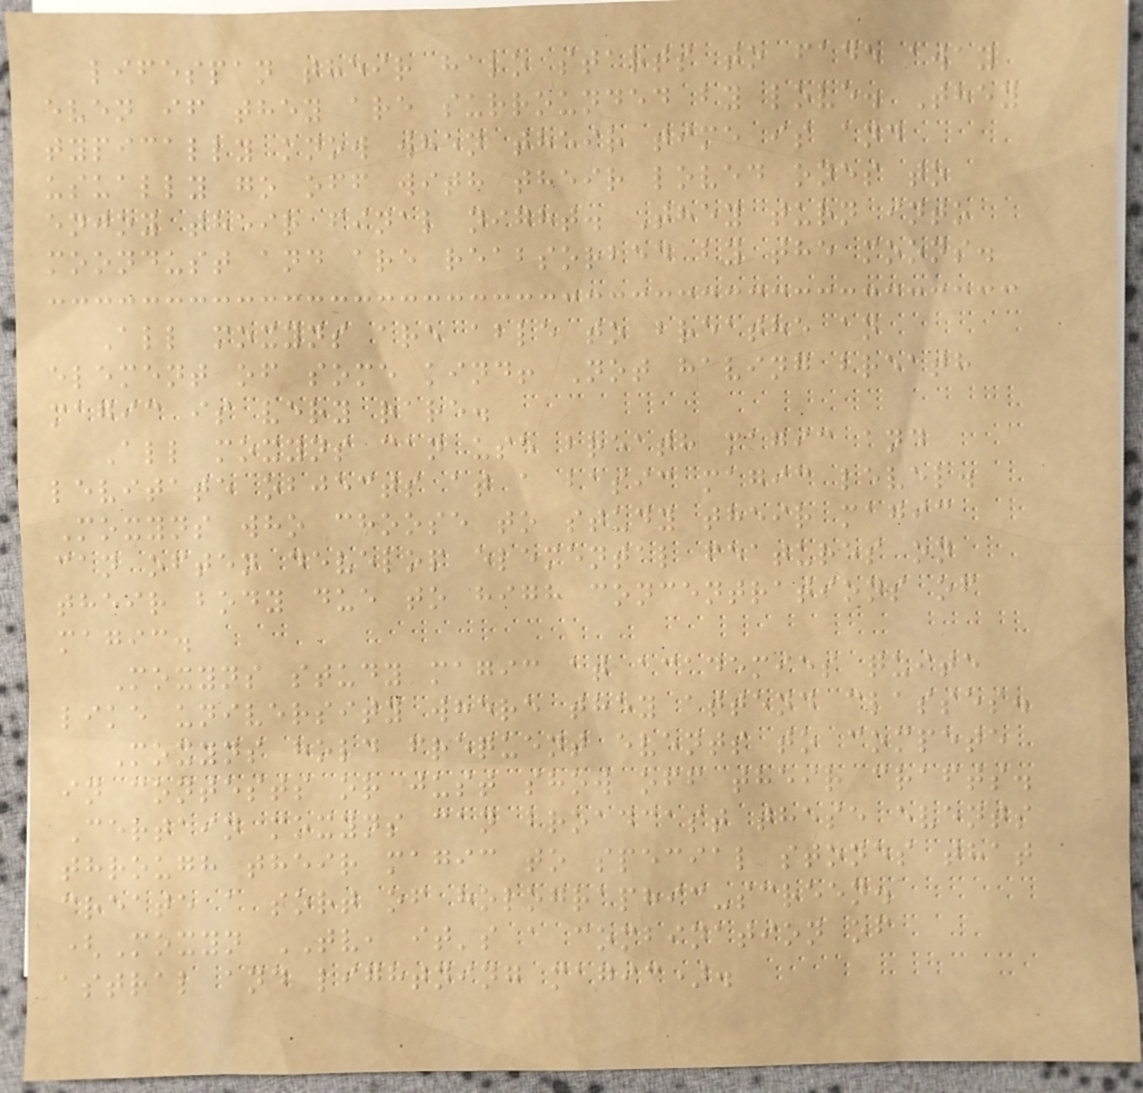lifespan their halo starts to fade away
even if they are surrounded by love. They
typically know when their time is and
usually go off with their loved ones to
enjoy their final night. They turn into
moondust and are reabsorbed by the moons.
All moxyns are able to breathe an
element of some kind! Not having breath
magic is very rare.
All moxyns can use breath magic and
levitate objects at a basic magic level.
Moxyns who choose to study their magic
can often develop elemental features on
their body due to high concentrations of
magic.
Moxyns study magic at academies quite
like university where they attend classes.
Moxyns hold frequent events to compete
in contests or just show off their crafts.
Certain moxyns can broadcast these events
through their magic to special stones that
create a sort of holographic-screen.
(Moxyn TV, it's a combination of
astral and lightning magic).
